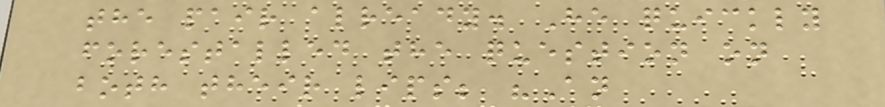the pair already. He quickly
forestalled the question on
both their lips; "An
